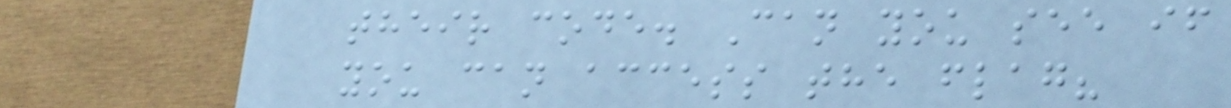their code. Can you see if
you can access the flag?
